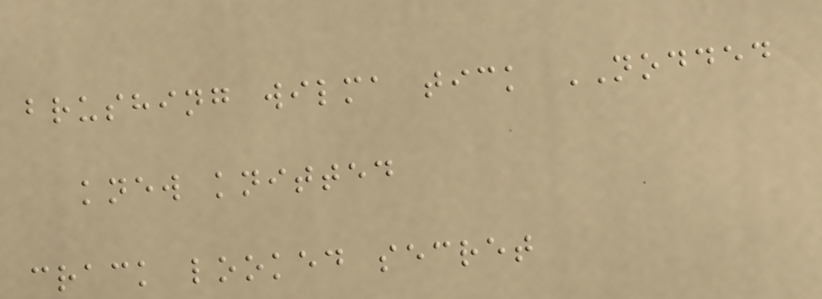brushing wilma tick NODDED
knew knitted
crack looked secret
